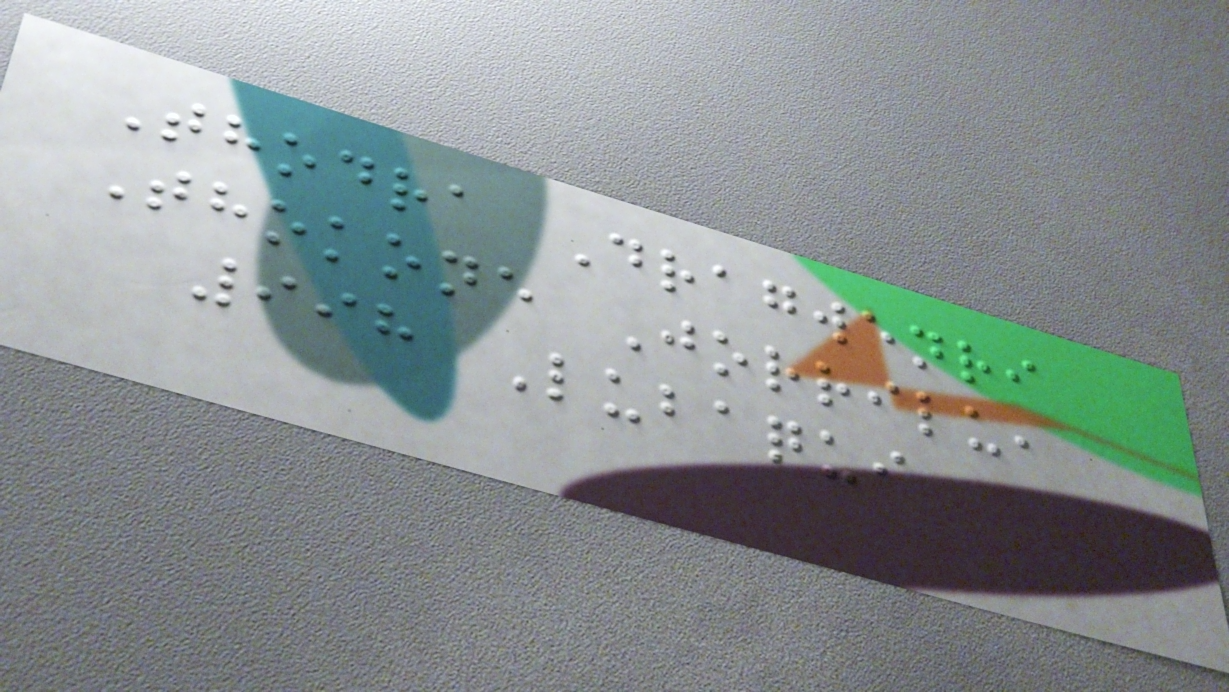Thodra Dragwenri
Thokone Jorrilu,
998 Lubaqui
